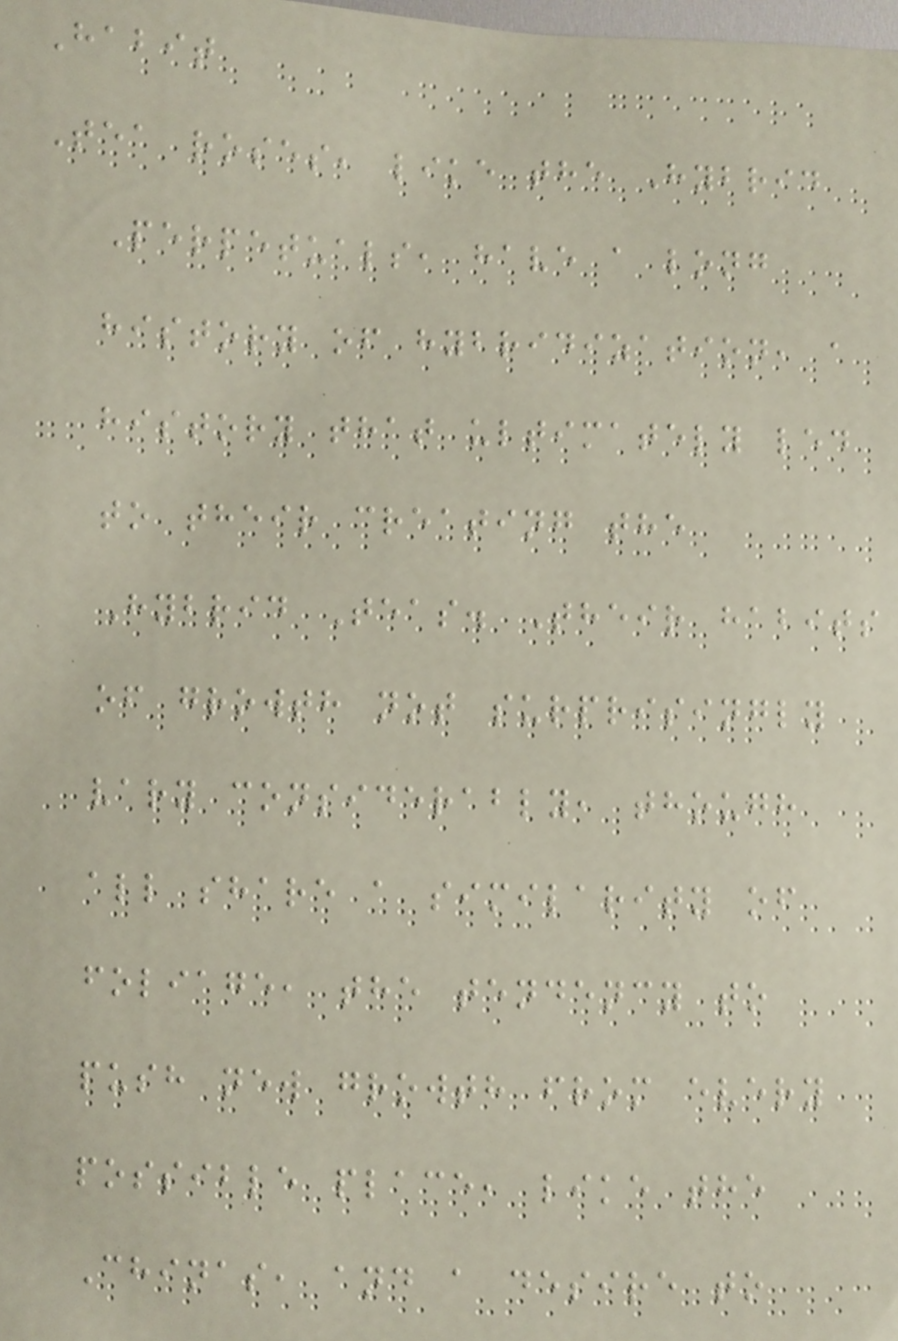Habit
Tea roses, like the Hybrid
Perpetuals, have a long
history of hybridization, a
history that ultimately led
to their creating the
Hybrid Teas. Their habits
of growth not surprisingly
vary considerably, though
all share a similarity of
foliage, the tendency to
push new growth from every
possible place, like the
Chinas, and a desire to
